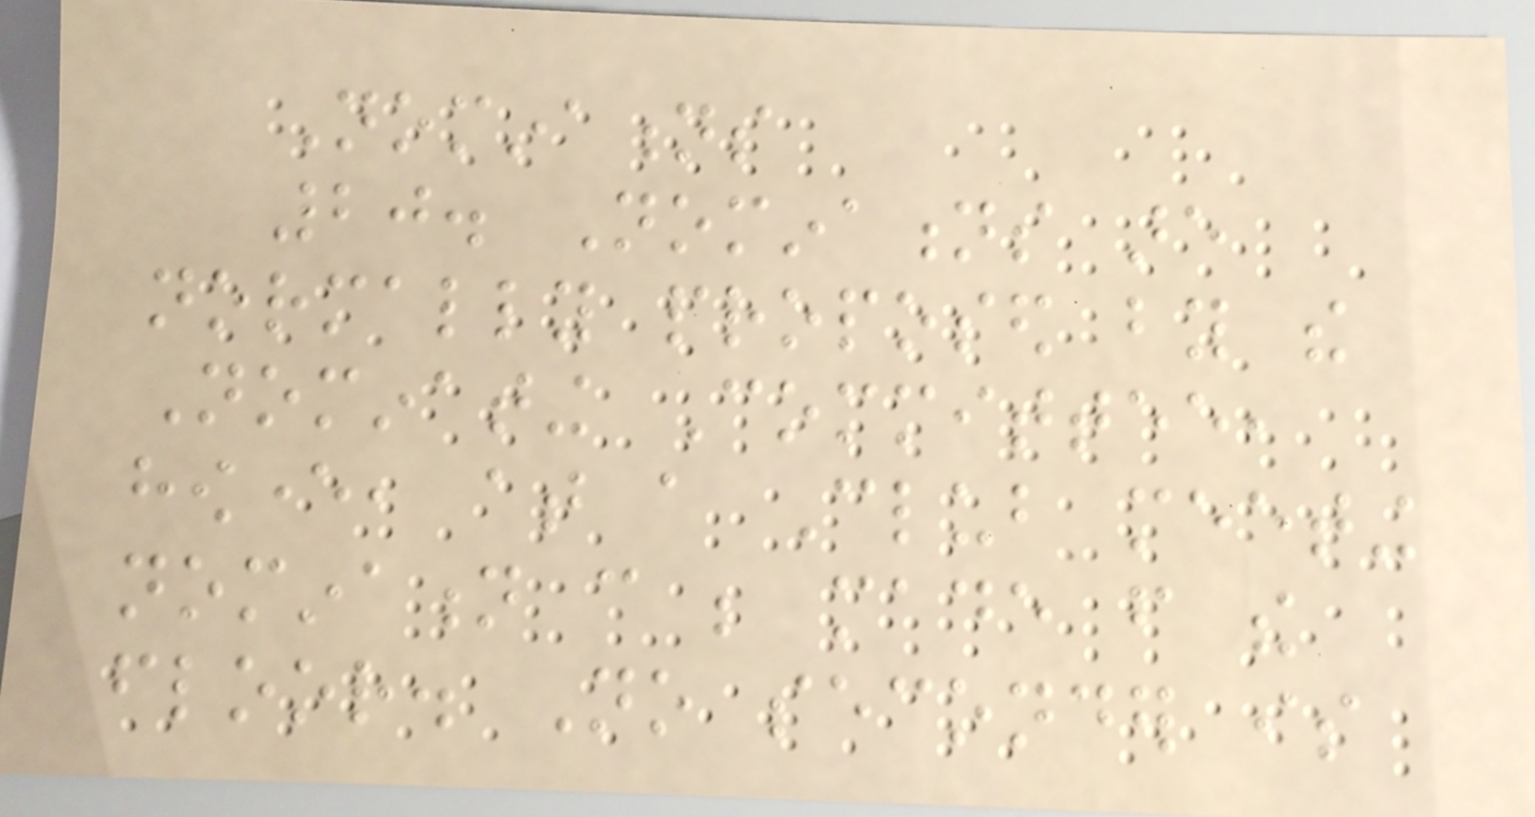Nominations
20. Nominations are
normally proposed by the
Nominating Committee,
however, at a Club meeting
nomination can be made from the
floor. No seconder is
